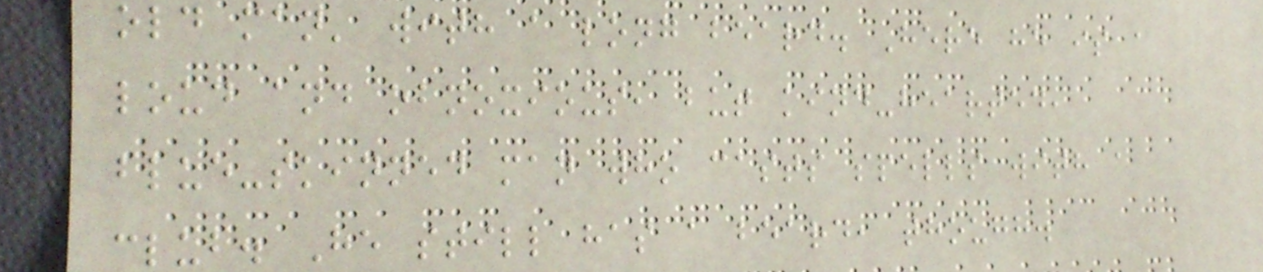old man' with a long beard. Here he is a
loud and obnoxious, but kind-hearted,
blue-skinned man who casts spells with a
club. He still has a beard, though.
